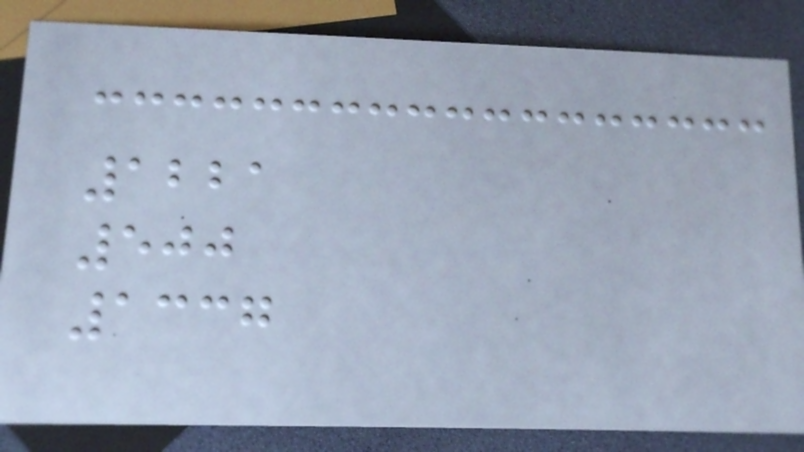1221
500
1337
